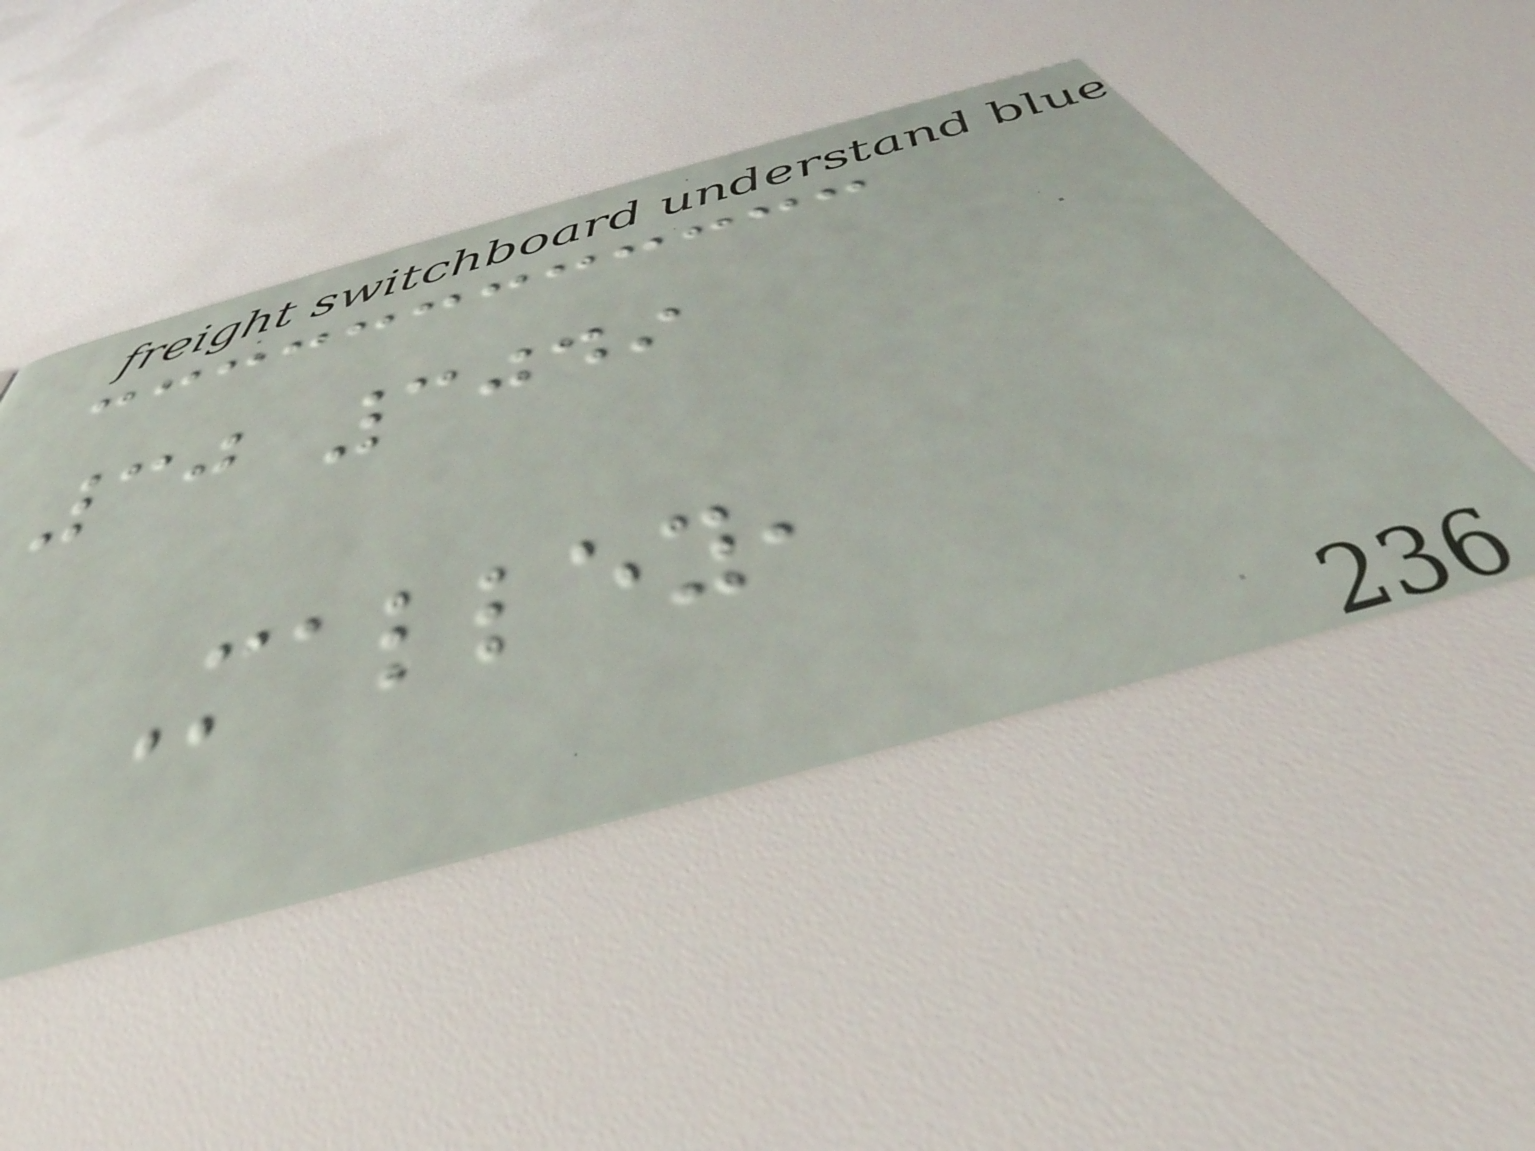30 3049
Malley,
